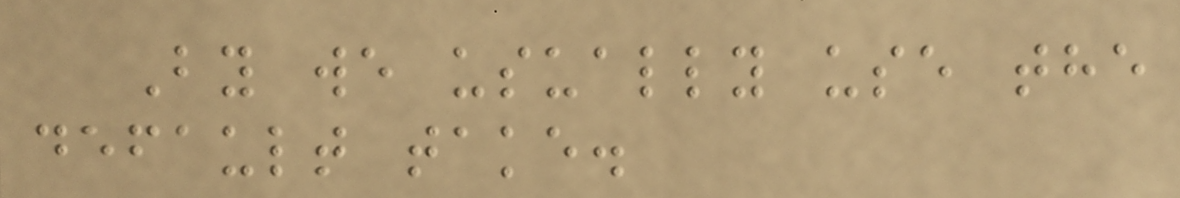By we usually use the
default take.
